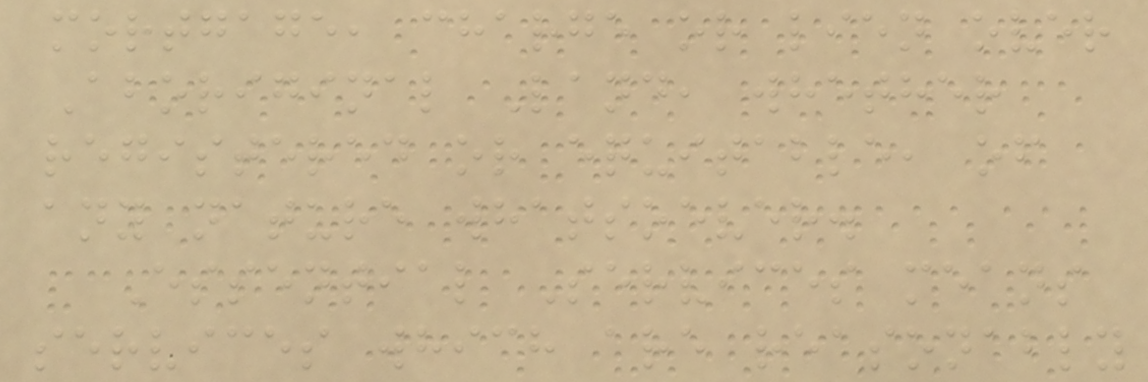mortgage, charge or lien over
Aboriginal Land, whether
registered or equitable, of
any nature whatsoever.
Essential Services means
services which are reasonably
